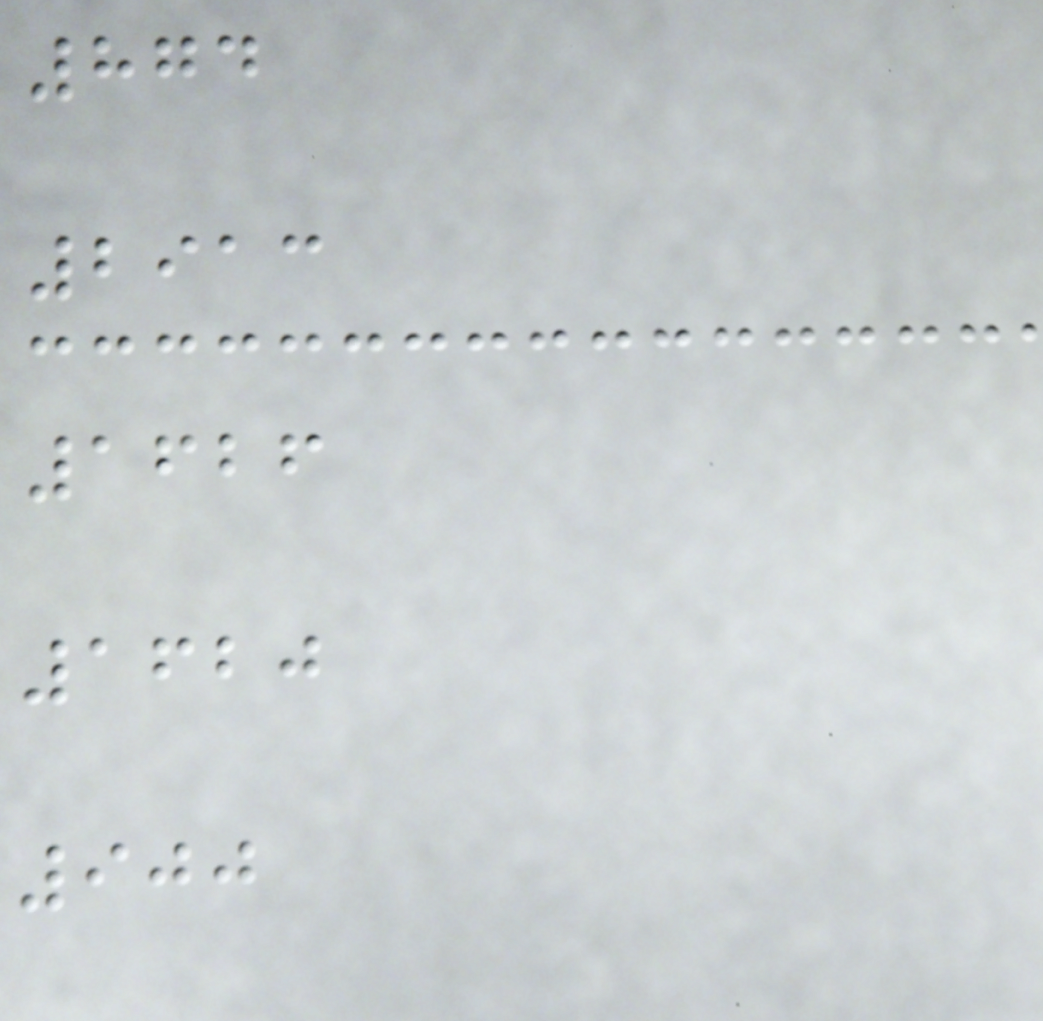874
2913
1626
1620
900
